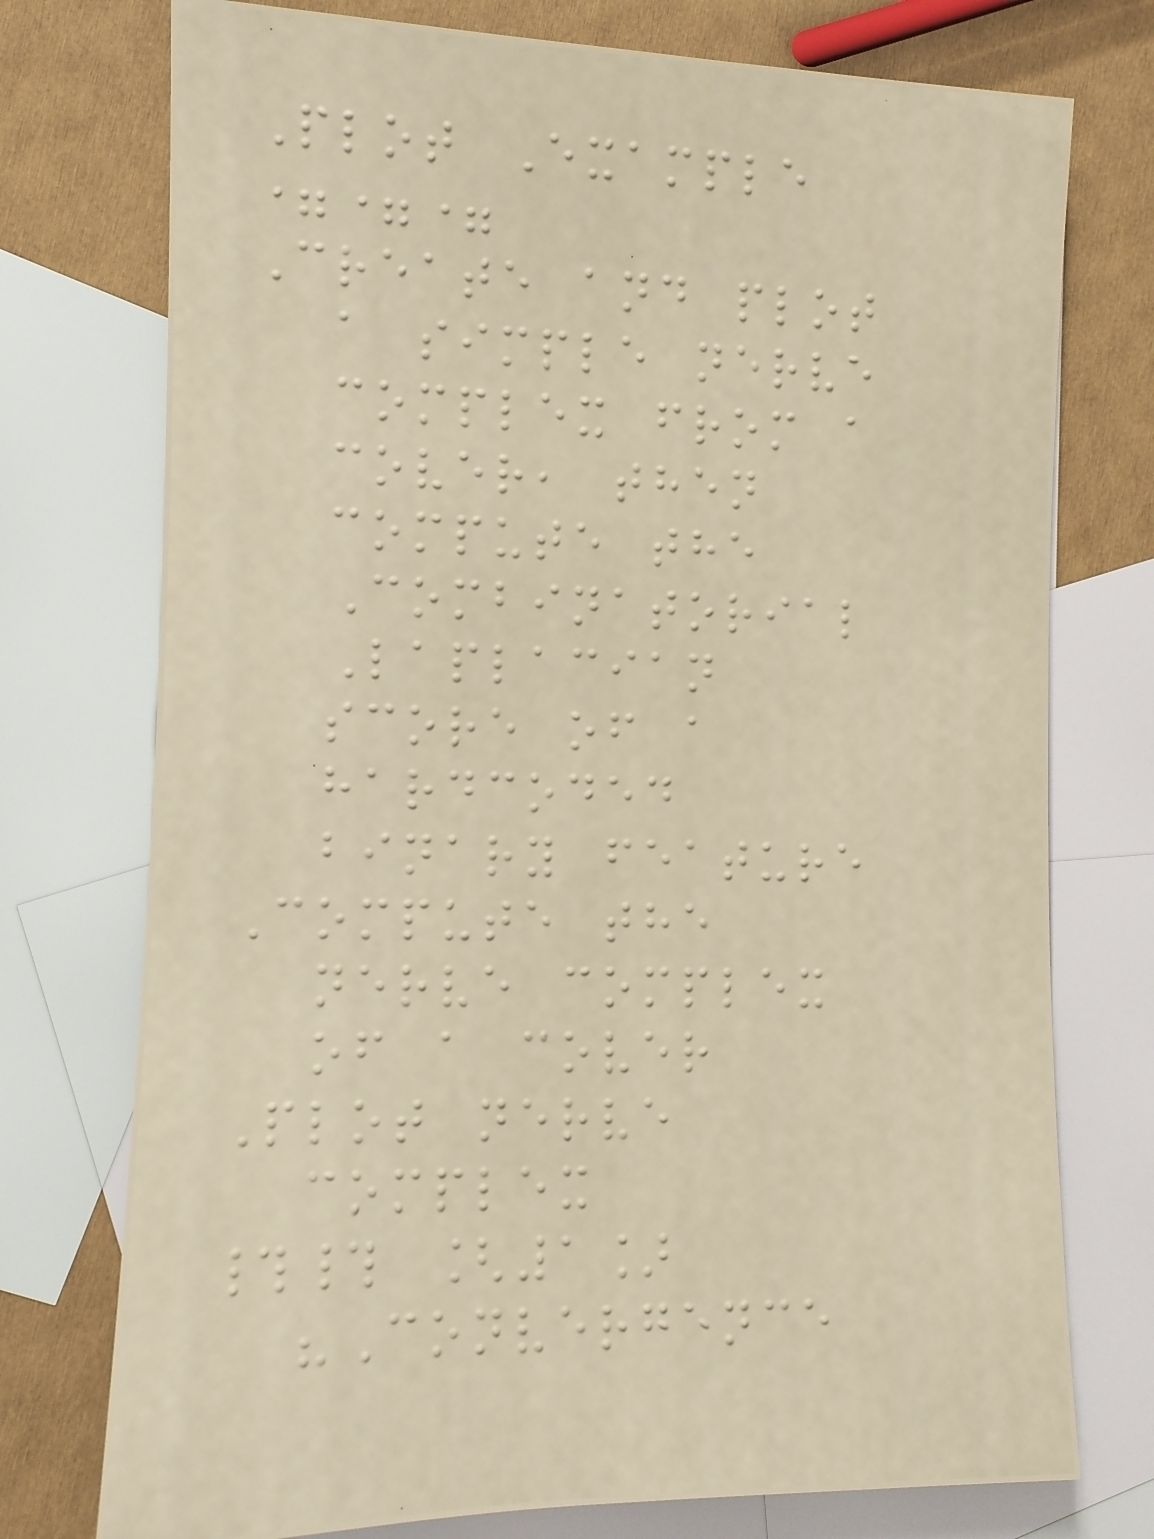Plot Example
===
Create and plot
a simple nerve
complex from a
cover, then
compute the
Combinatorial
Laplacian
score of a
hardcoded
binary feature
Compute the
nerve complex
of a cover
Plot nerve
complex
## [1]
"Convergence
